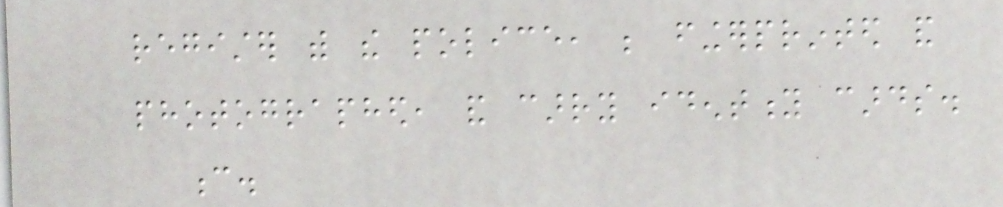register with the police, be fingerprinted and
photographed, and carry identity cards.
c.
